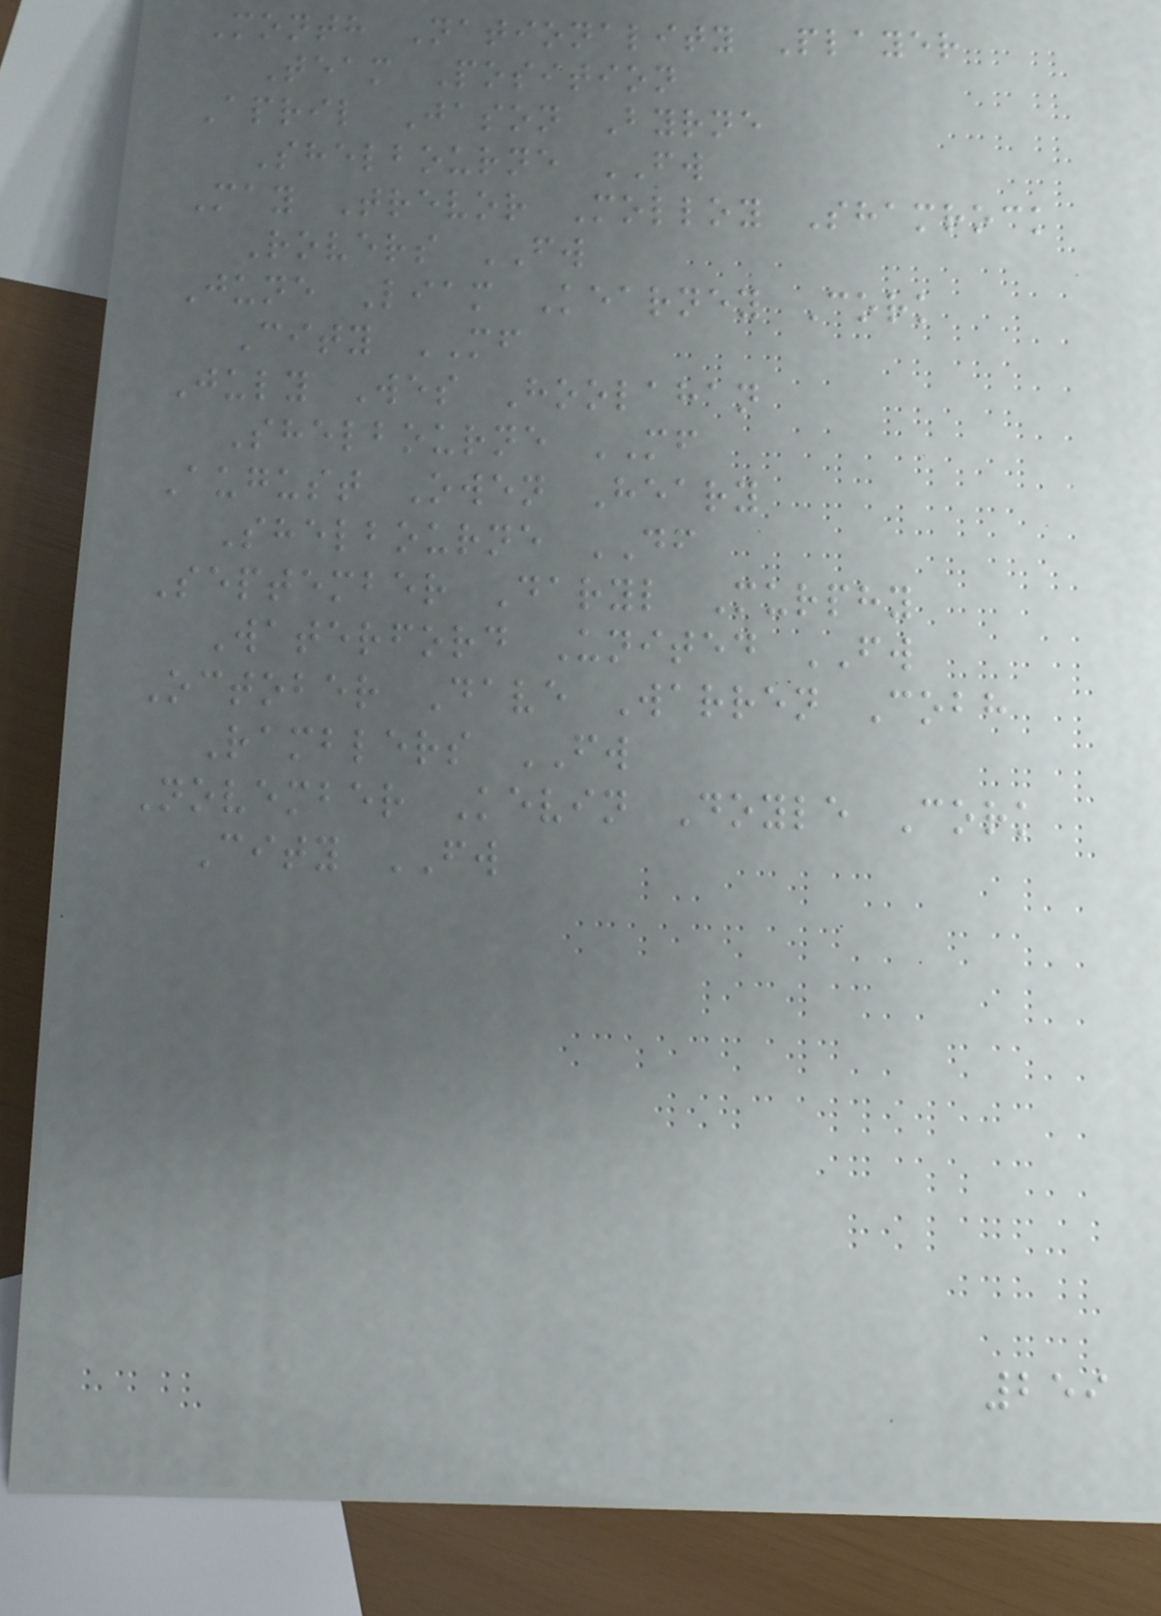Month Nationality Player
Team Position
April Jason Byrne
Shelbourne FW
May Trevor Molloy Shamrock
Rovers FW
June Liam Kearney Cork
City MF
July Wes Hoolahan
Shelbourne MF
August Owen Heary
Shelbourne DF
September Daryl Murphy
Waterford United FW
October Dave Warren Cobh
Ramblers FW
November Kevin Doyle Cork
City FW
259
